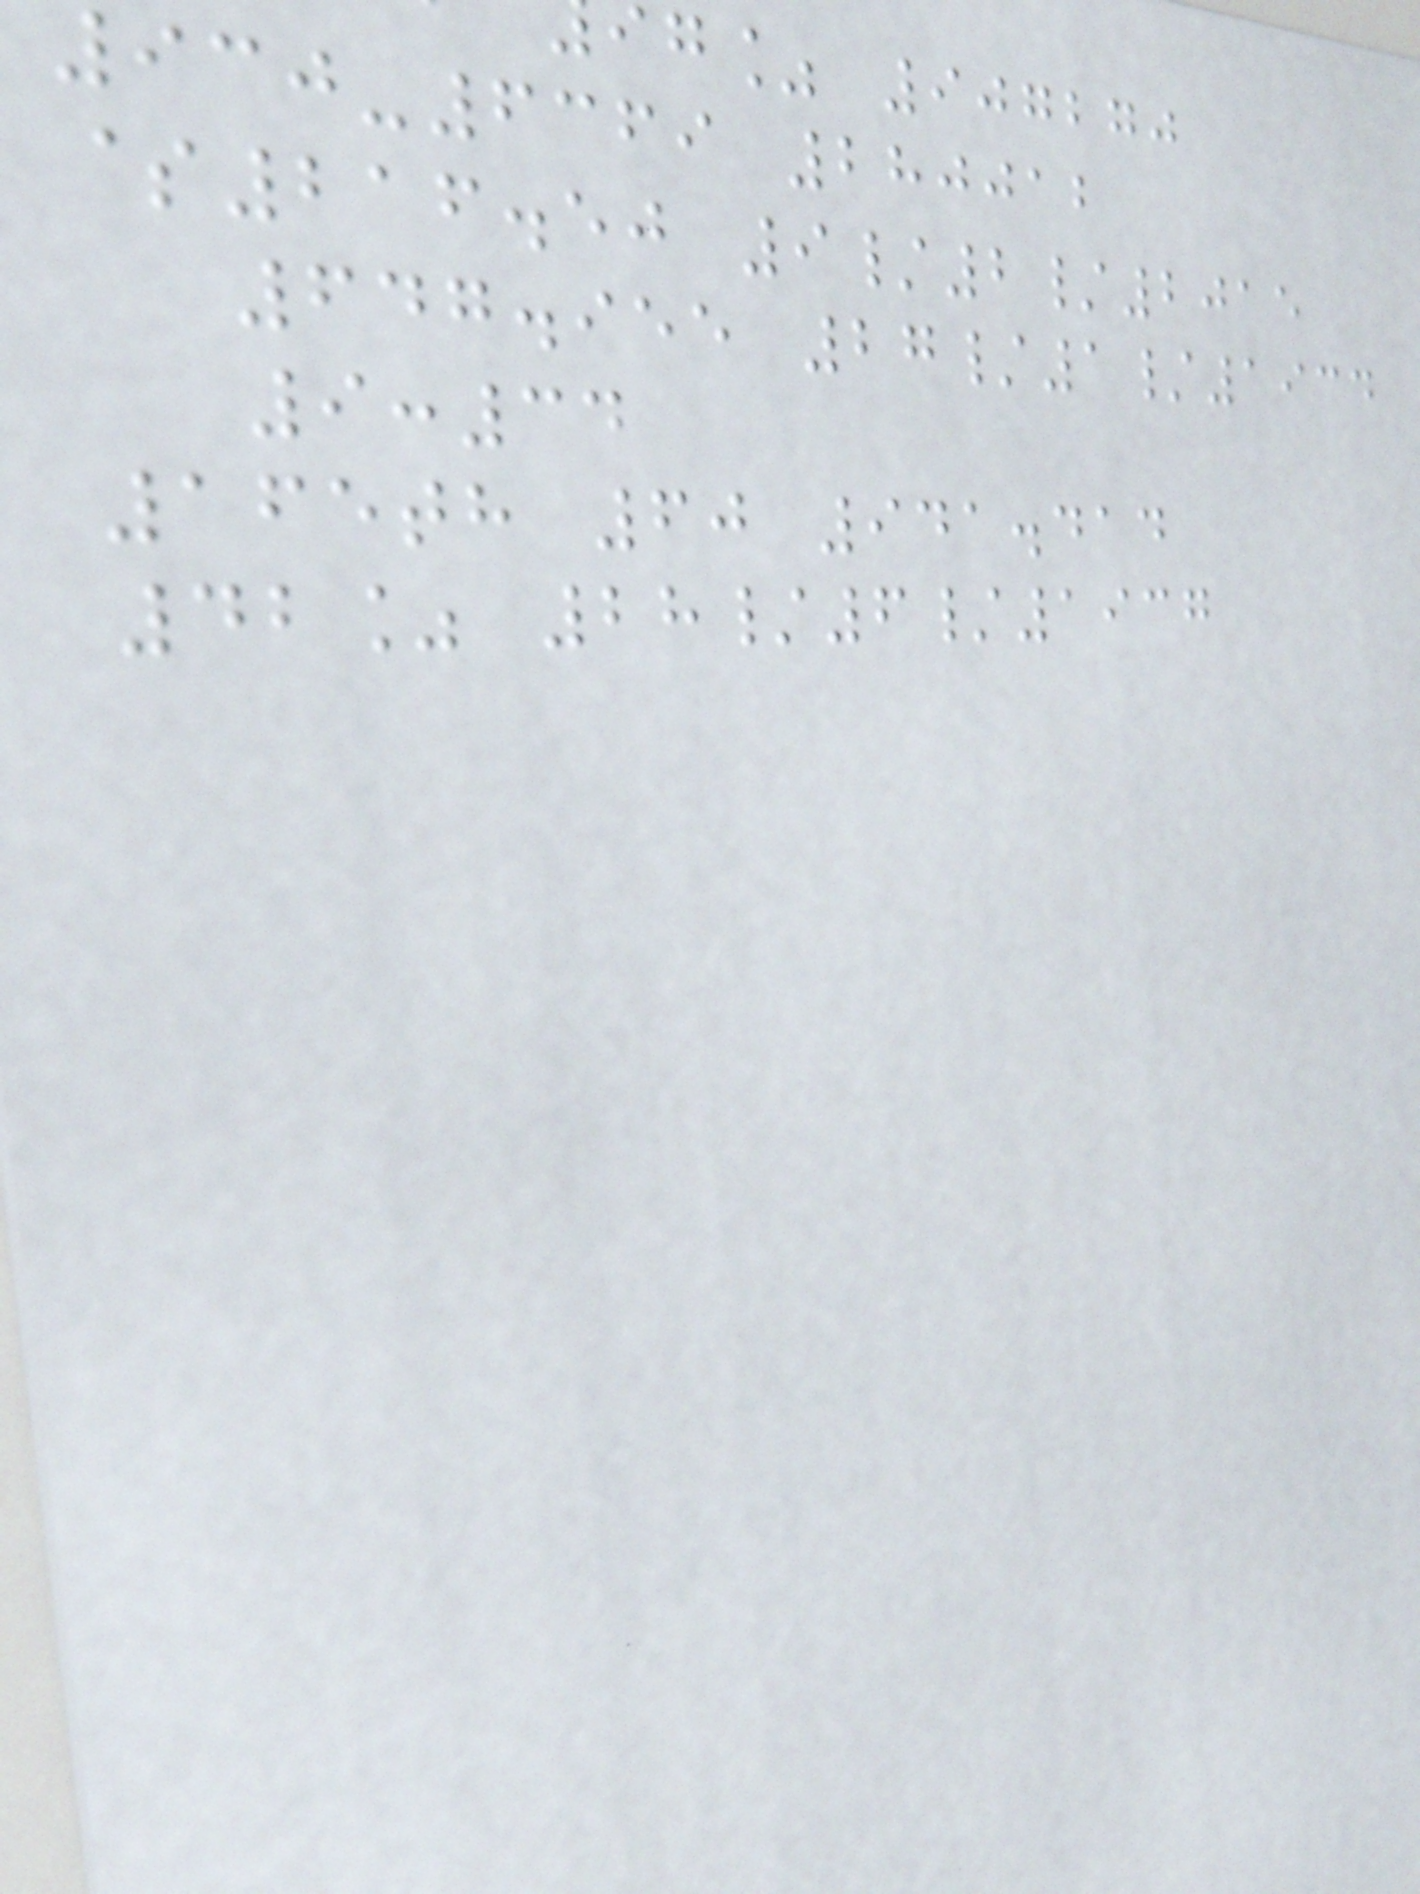g% 907270
930-6369 280012
$216.50 9/2/2015
647.955 27/1/1934
9:34
165th 60 941.414
42% 28/6/1937
